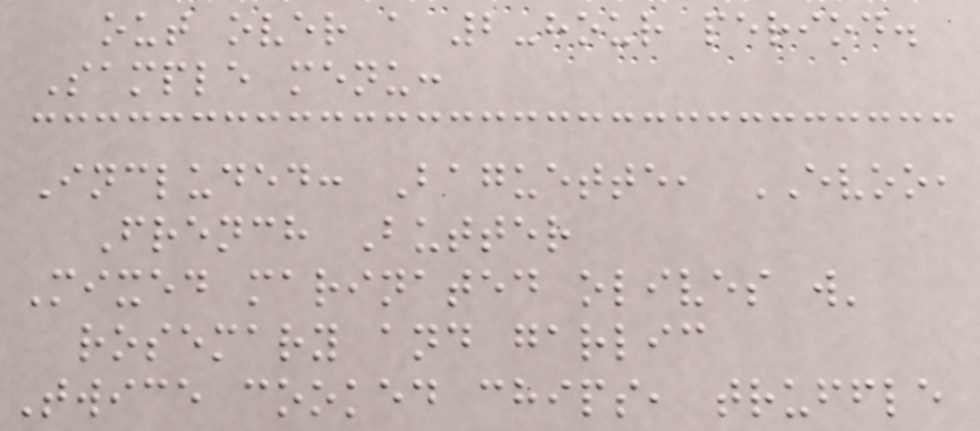out over a 2-hour period.
Sample menu:
Included: Baguette, EVOO,
French Butter
Mixed marinated olives w'
rosemary and garlic
Twice cooked chips, truffle
